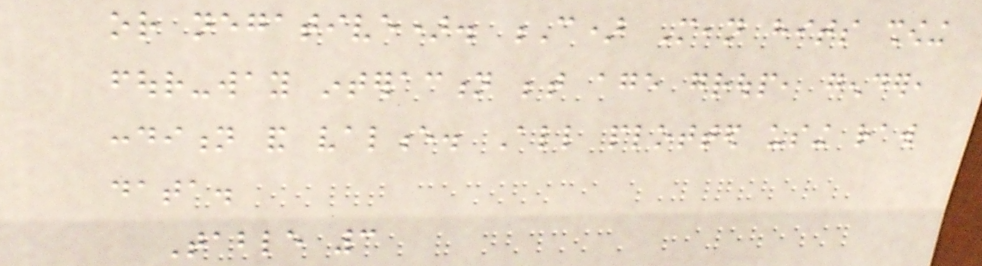or negative). C) Mean hits showing
four-way interaction between age group, gender,
condition and valence. All plotted using raw
data.
Table 3
